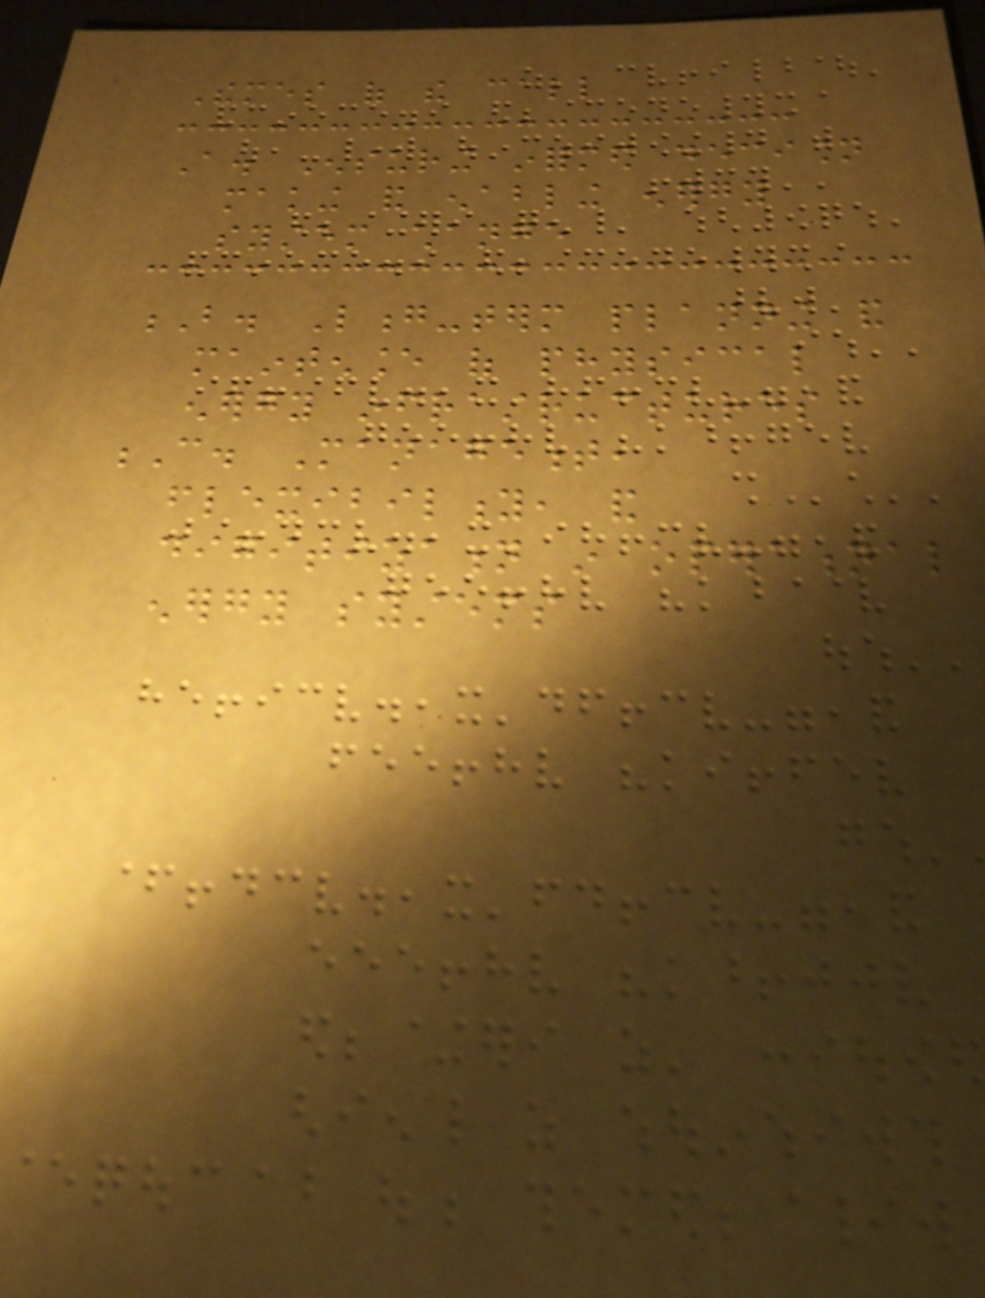Themes of the call
A. Ensuring informed decision
making and enabling energy
system change
B. Long-term planning and
maintenance of physical
energy infrastructures
C. Management,
flexibility, and
digitization in operational
energy systems
